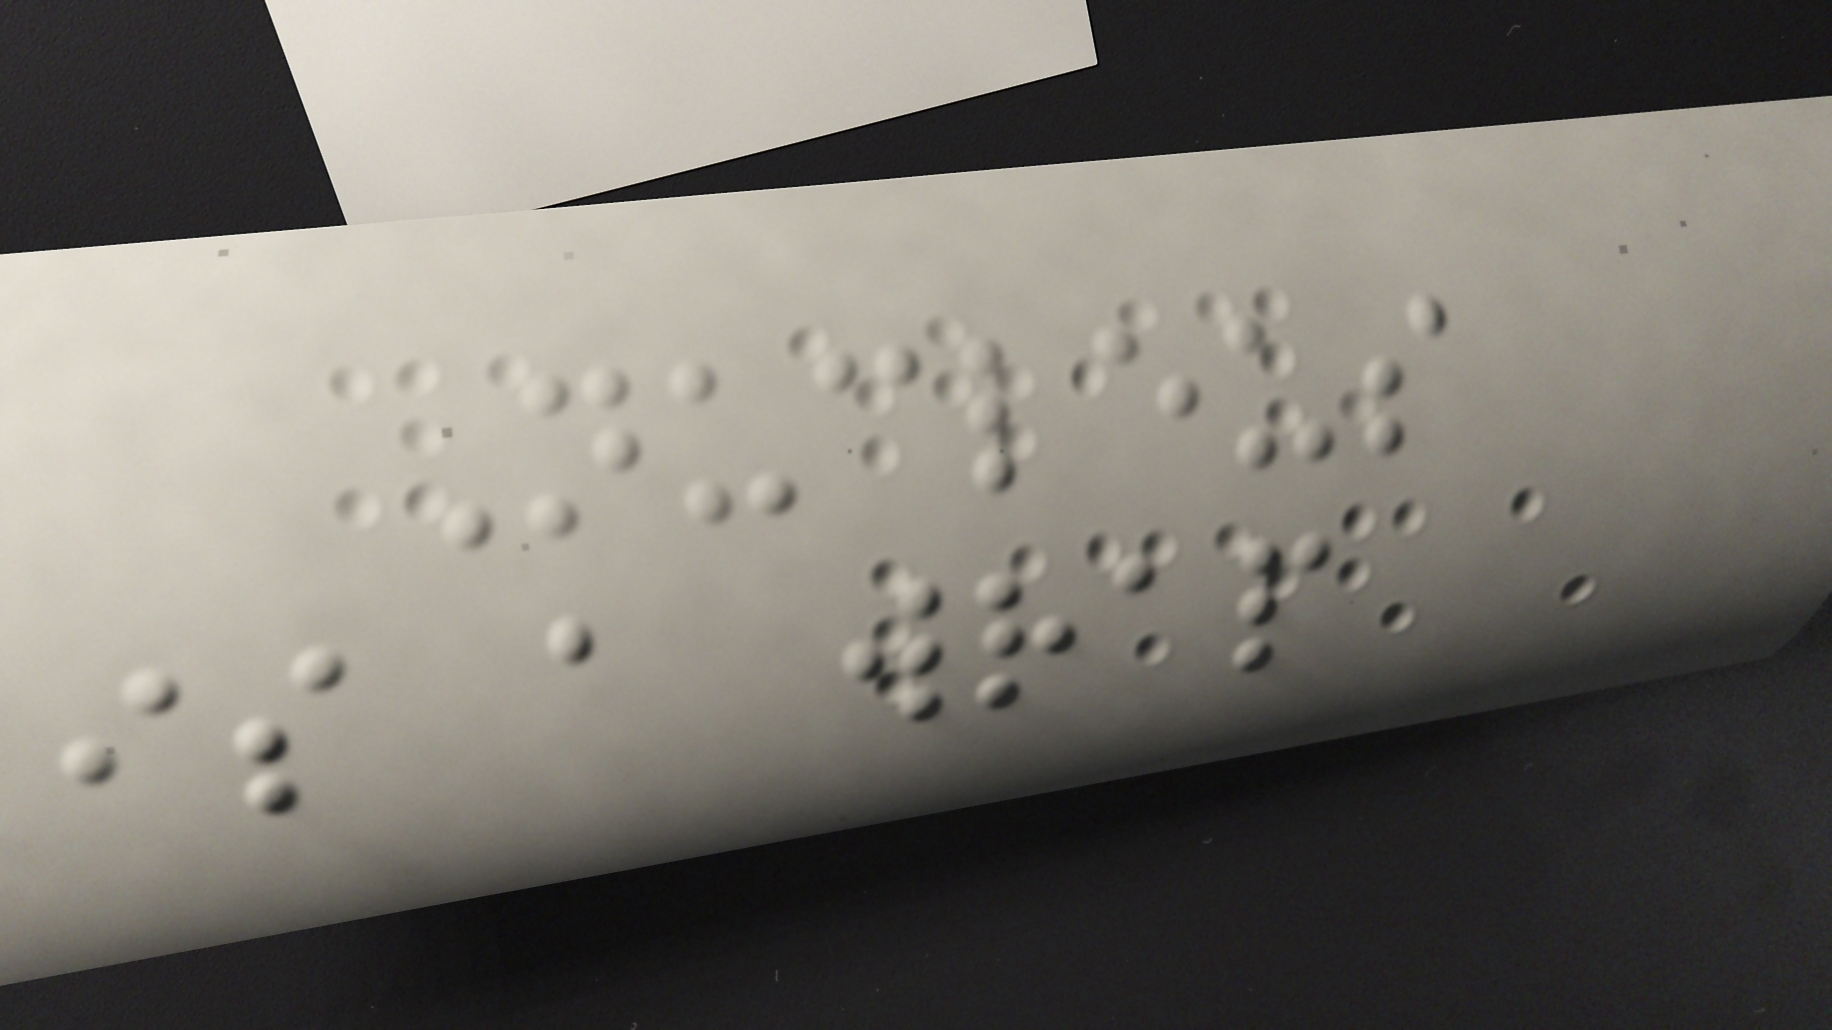Nucleus
is a wrap
